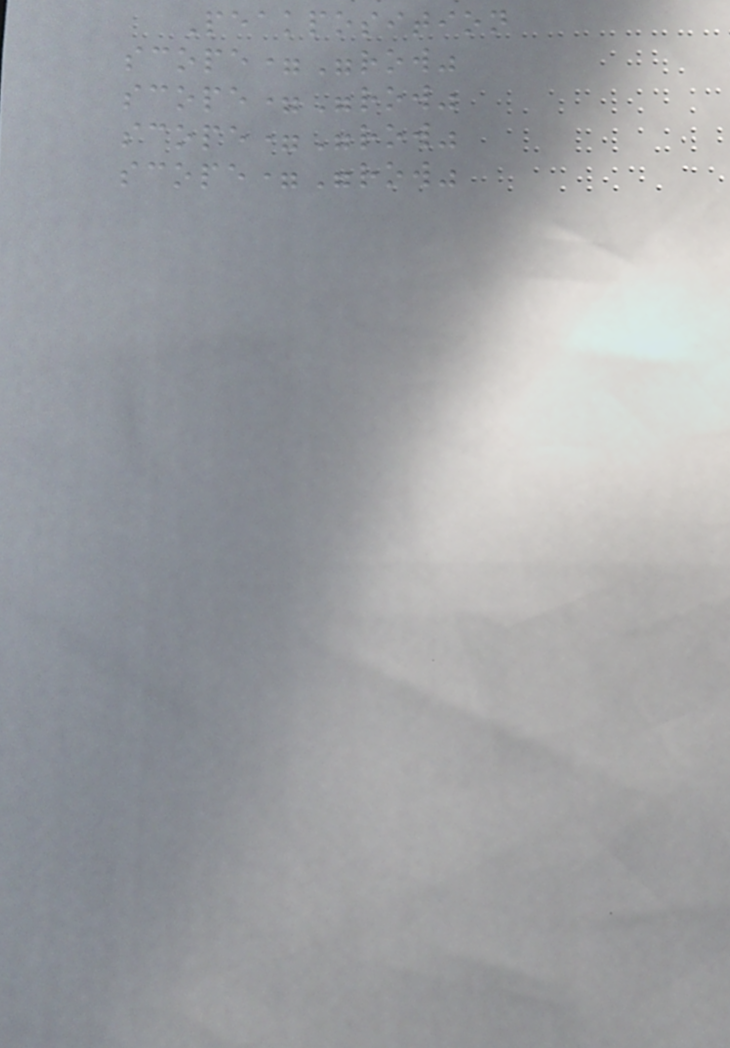Peakposition
scope="row"
scope="row"
scope="row"
scope="row"
